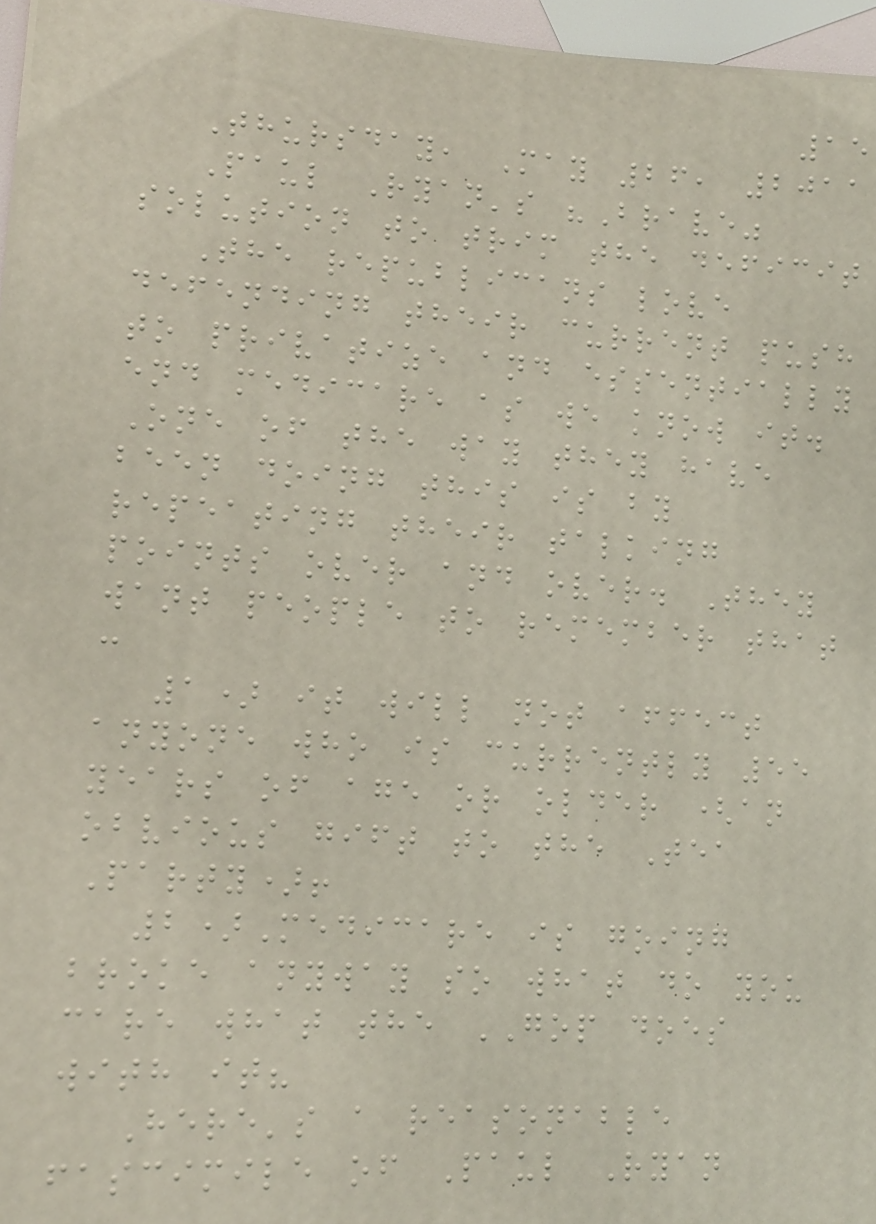15
Thursday, May 26, 2011
Paul Ryan's "Brave"
solution to trim the deficit
The republicans love
defending their current push
to privatize and essentially
end medicare as we know it.
One of the way they have
been doing this is by
repeating their talking
points over and over. They
want people to remember that
:
1) it will not affect
anyone who is currently 55
years of age or older (an
obvious gift to the Tea
Party)!
2)Medicare is going
broke anyway so what do you
care what the GOP does
with it?
Here's a reasonable
fascimile of Paul Ryan
